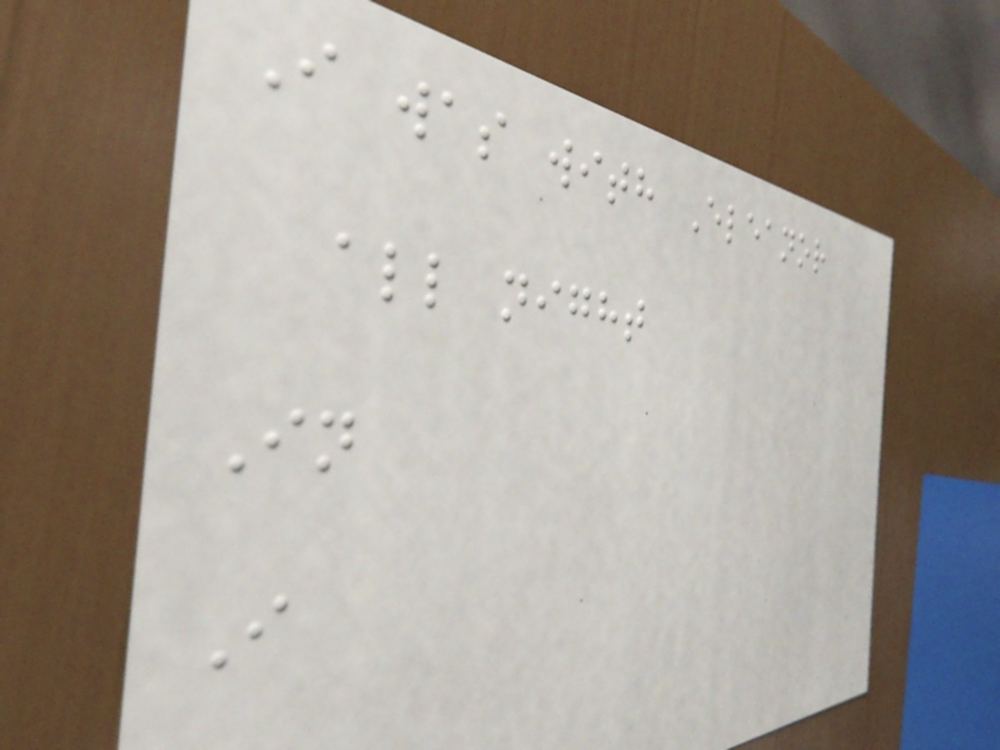I was with Eleanor
all night
In
I
